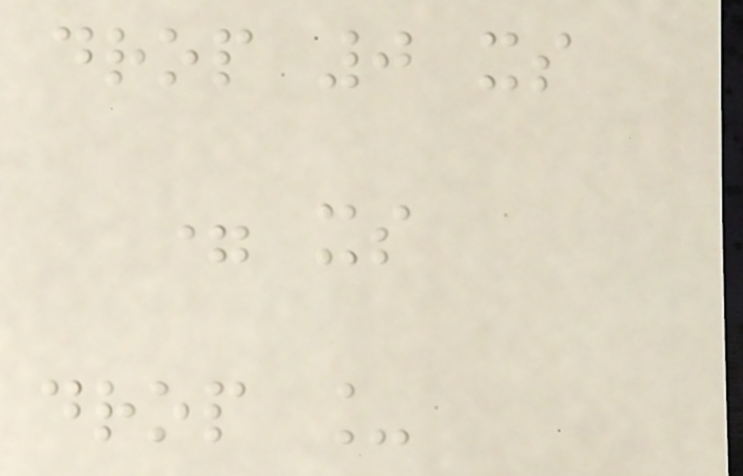drop 0 xs
= xs
drop _
